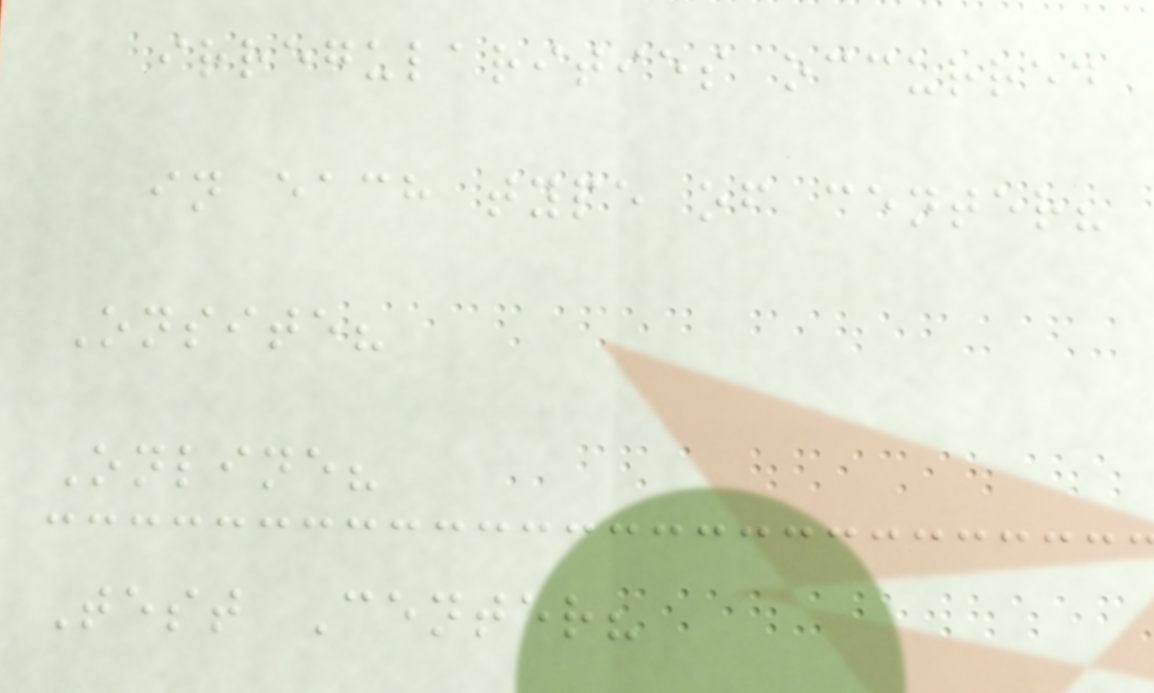irregularities occurred
in each type of center?
Onsite?
Online?
Test Center?
